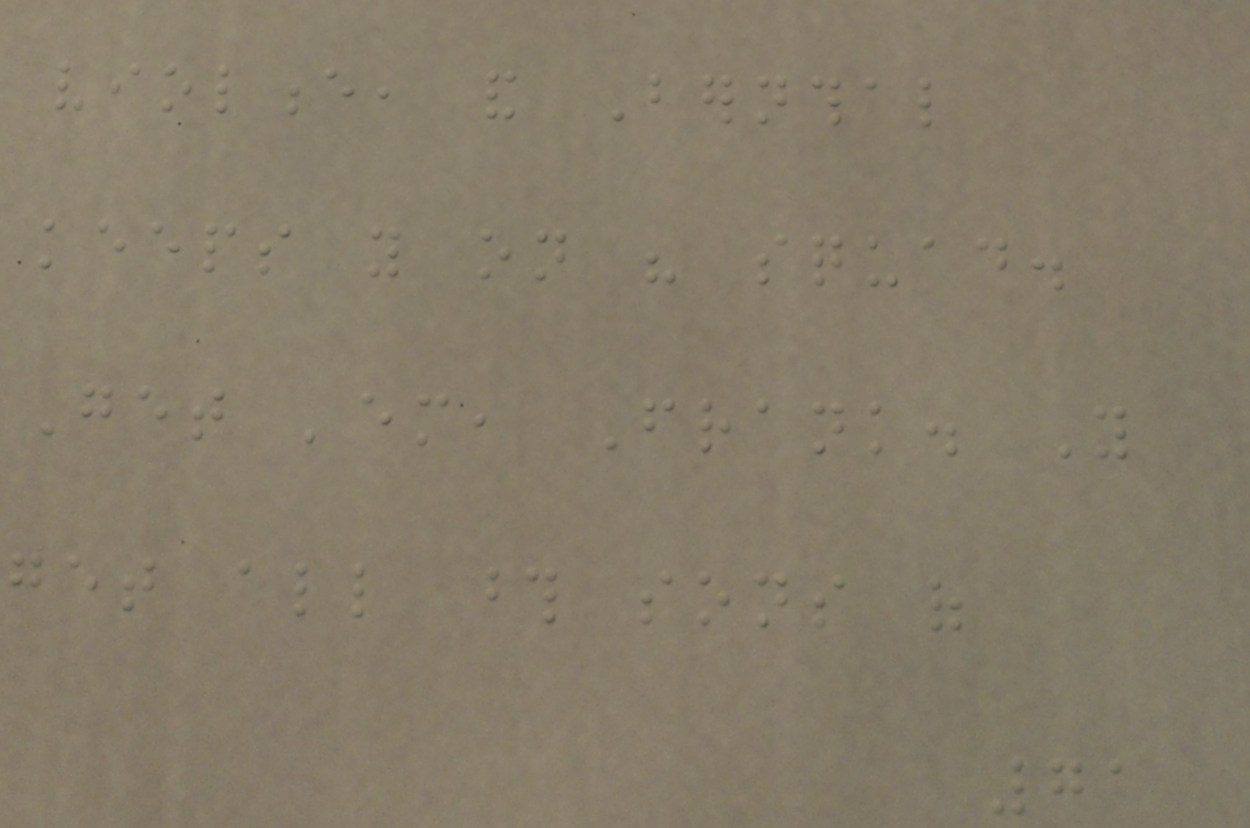violence, and Bernthal
keeps you on his squad.
Get 'em, Frank. You
get all those sons of
71
